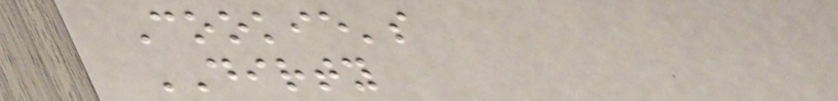Cookie's
DIRTY
